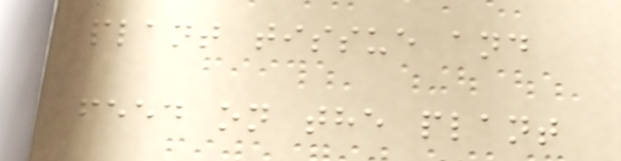plant tissue and
feed on the plant
